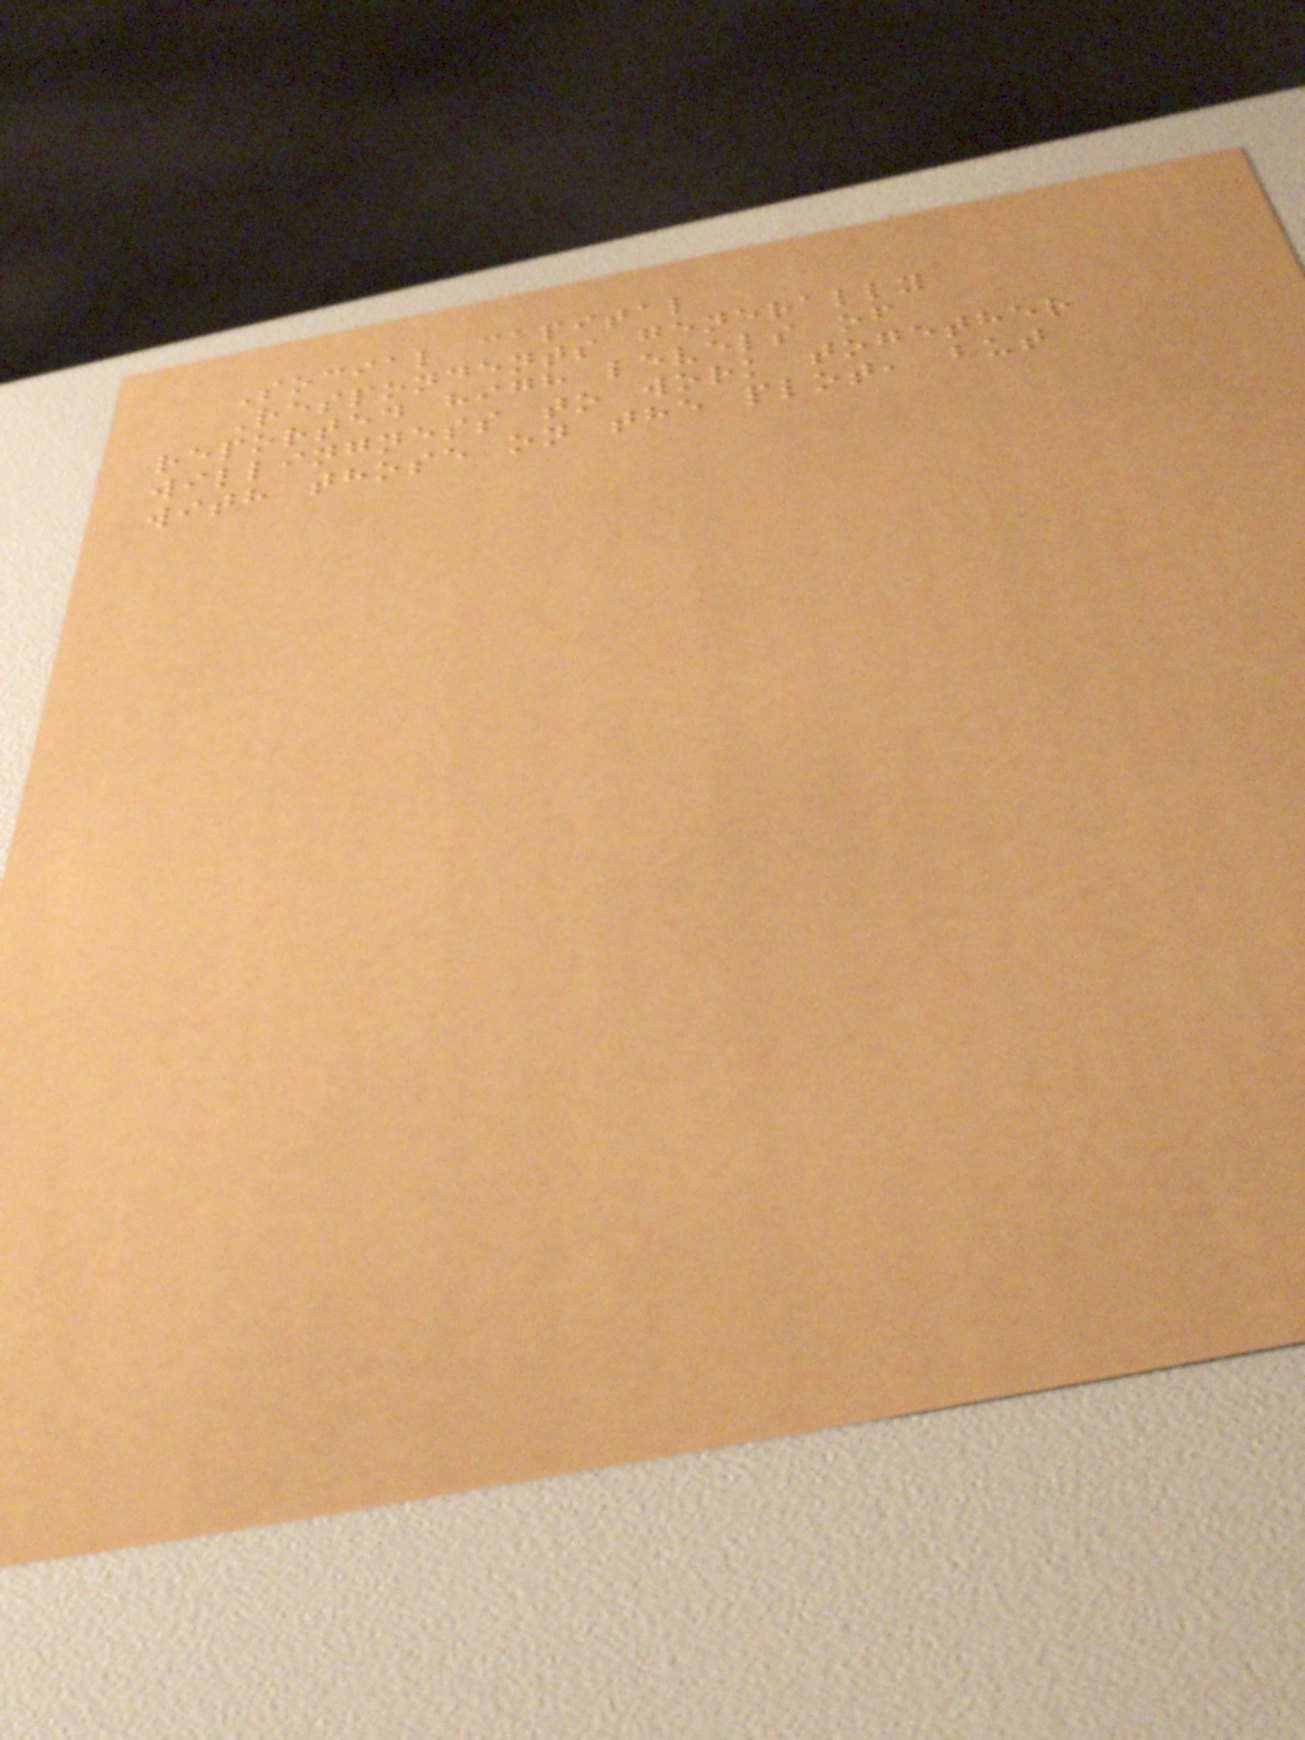Social capital
Respondents generally
reported high levels of
willingness to work together
with those on the plot, but
